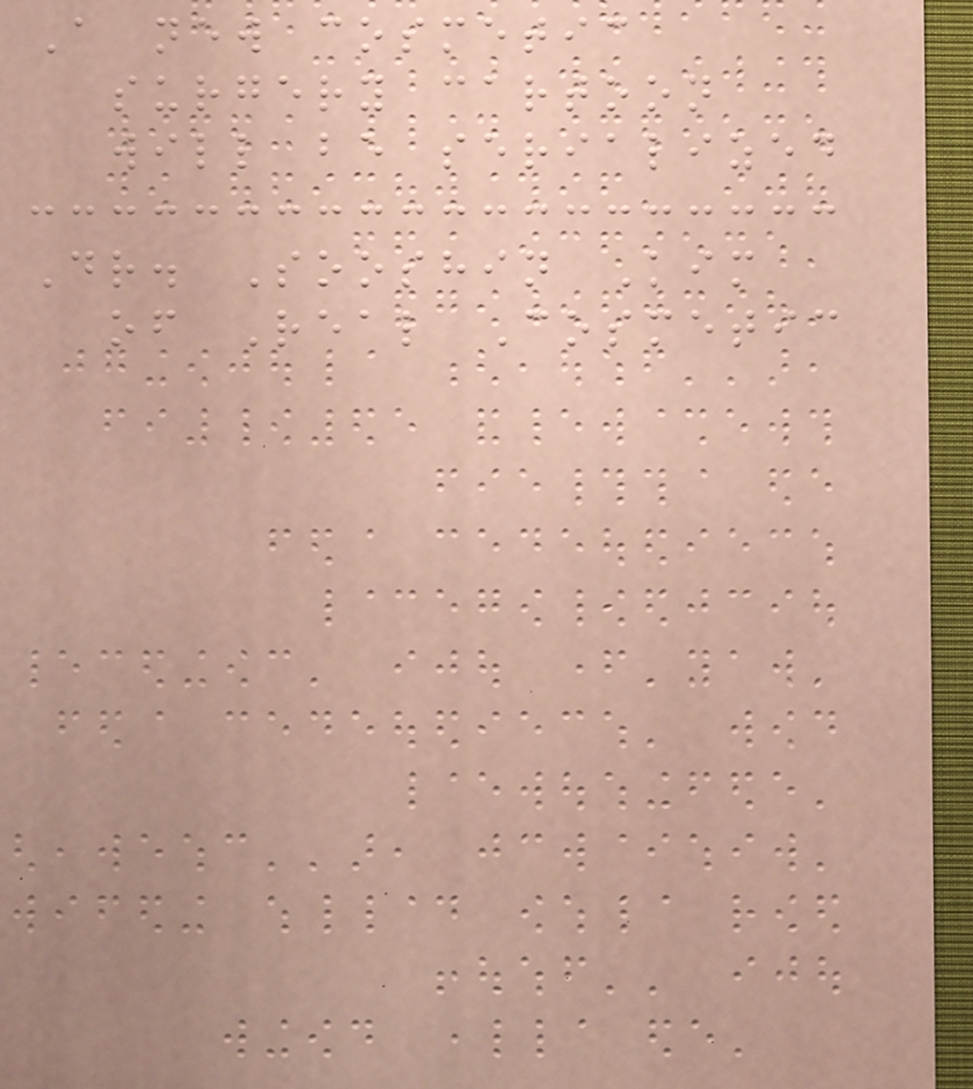A new cosmetic
surgery cartoon
will be serialized
Dr. Sooshin Kim
of Real Cosmetic
